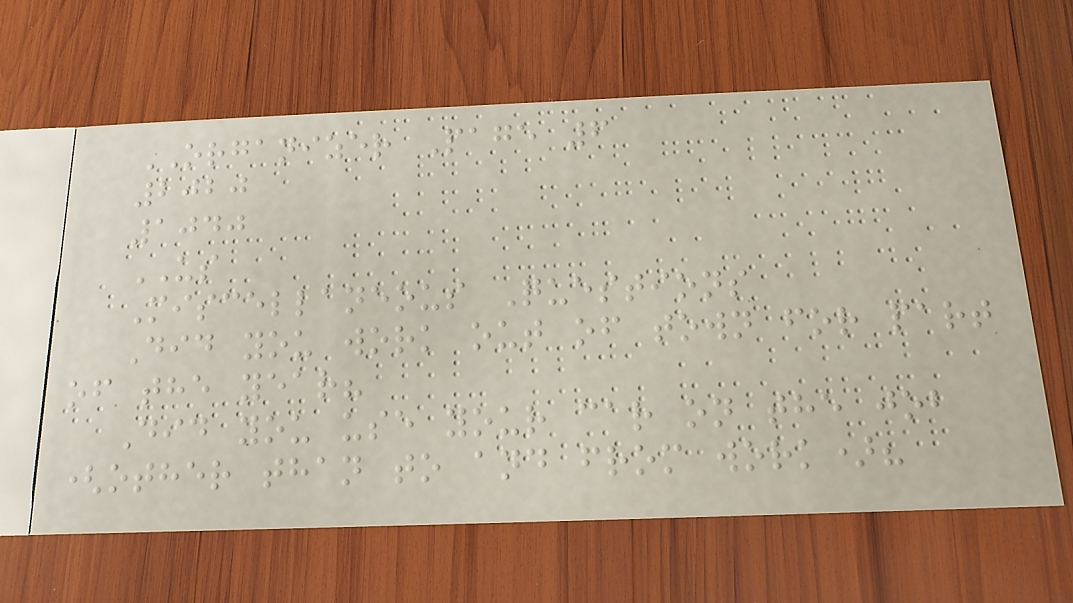ORGANIZER Page 6
2020
1040
US
Miscellaneous Questions
Did you work out of town for part
of the year?
Did you use your car on the job
(other than to and from work)?
